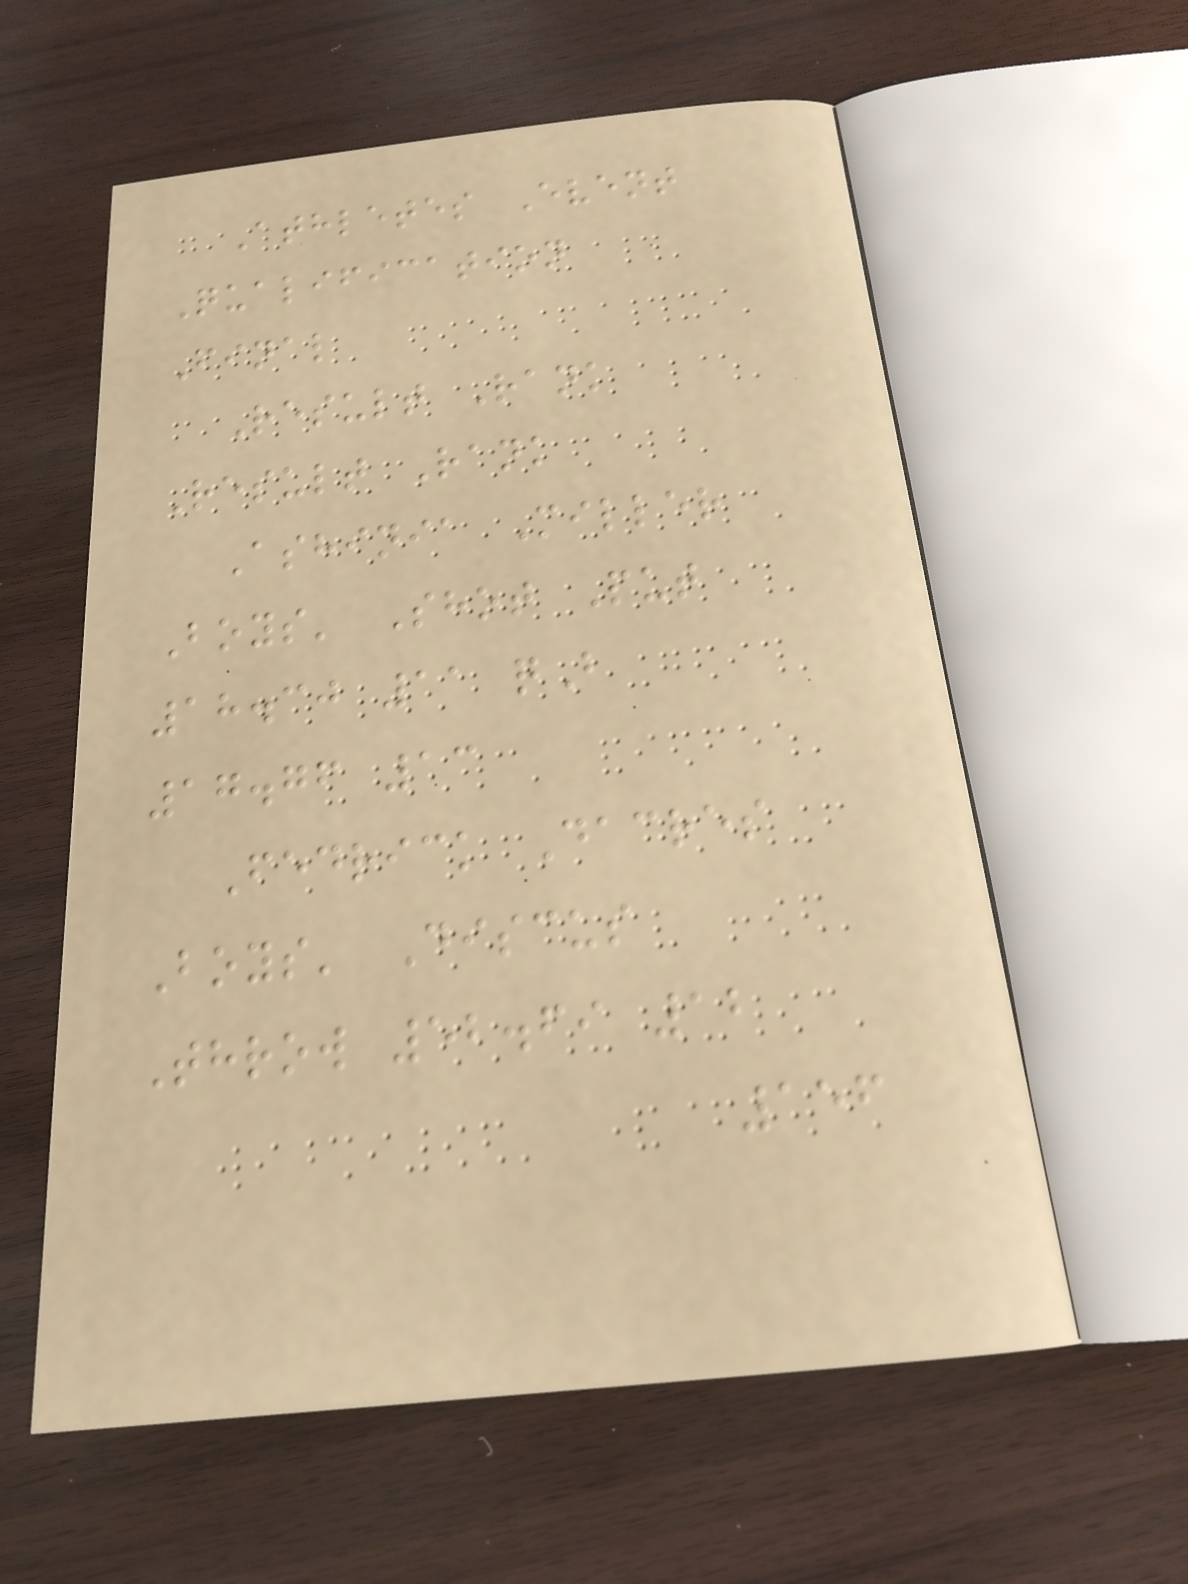Athletes Event
Qualification
Final
Result Rank
Result Rank
Ashinia Miller
Boys' Shot Put
18.30 11 qB
17.76 13
Fedrick Dacres
Boys' Discus
Throw 52.69 12
156
